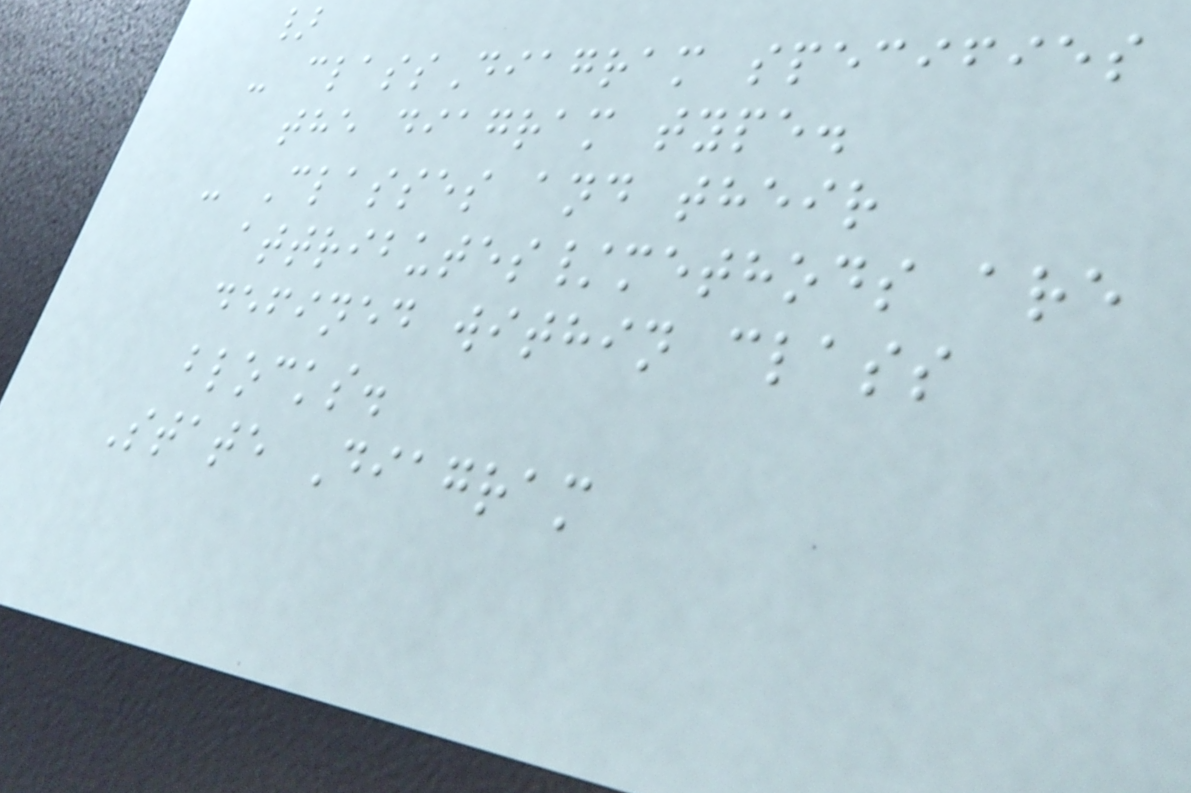}
- classDiagram specifies
the diagram type.
- Classes and their
attributes/methods are
defined within class
blocks.
State Diagram
